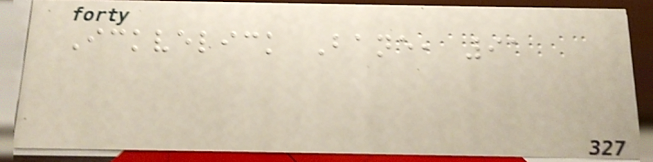Ickvelick Bane, 91
